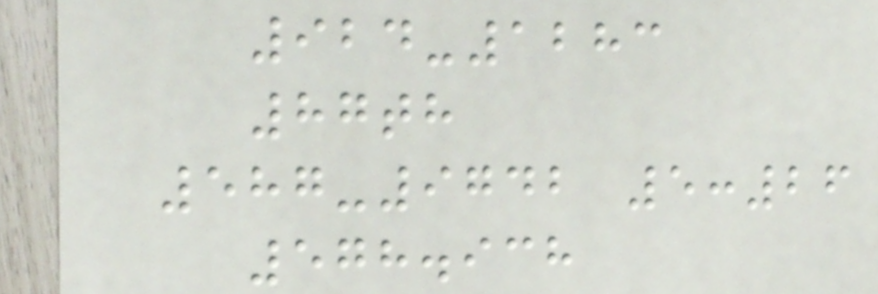924-1283
87th
587-9742 5:26
578.938
